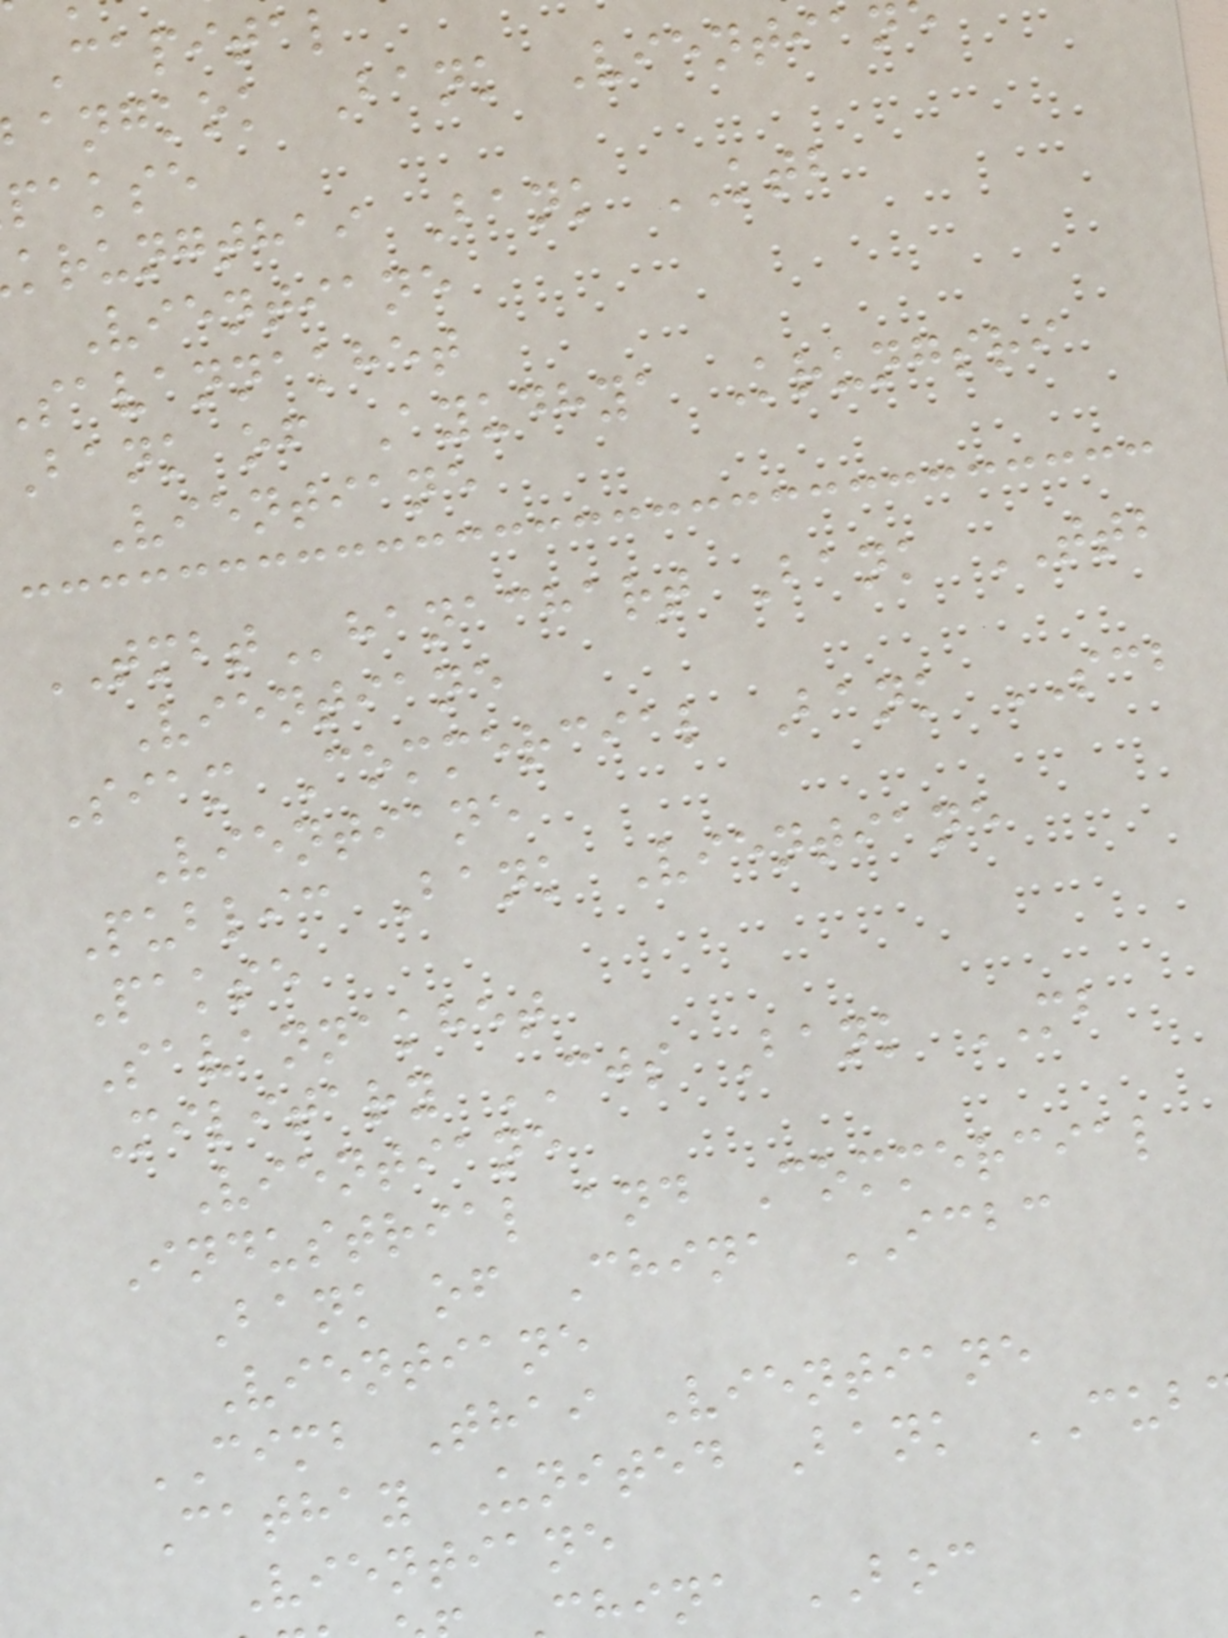Capital
angkok Bank Vientian
pakse
krungthai Bank KTB
Vientiane
savannakhet
Bank of Ayudhya Krungsri
Vientiane
TMBThanachart Bank TTB
Vientiane
Siam Commercial Bank SCB
Vientiane
Public Bank Vientiane
Pakse
Savannakhet
Military CJS Bank MB
Vientiane
Industrial and Commercial
Bank of China ICBC
Vientiane
CIMB Thai Vientiane
Cathay United Bank CUB
Vientiane
hina BOC
